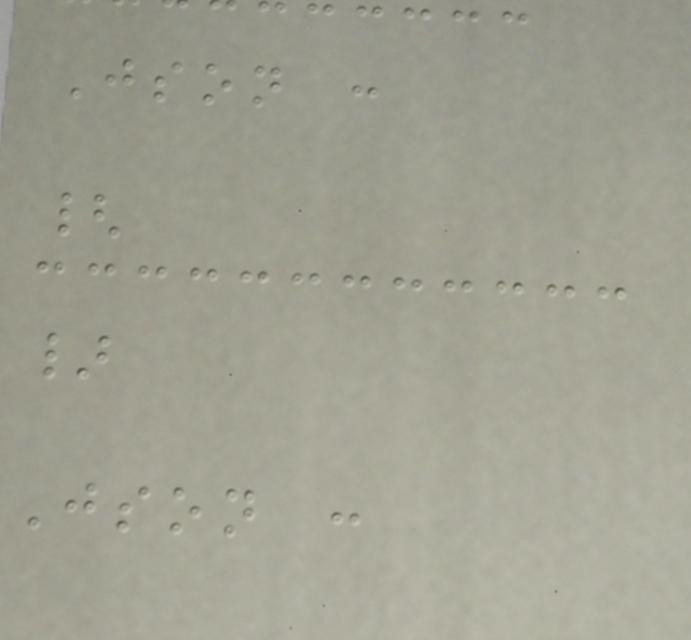Json :
{
}
Json :
